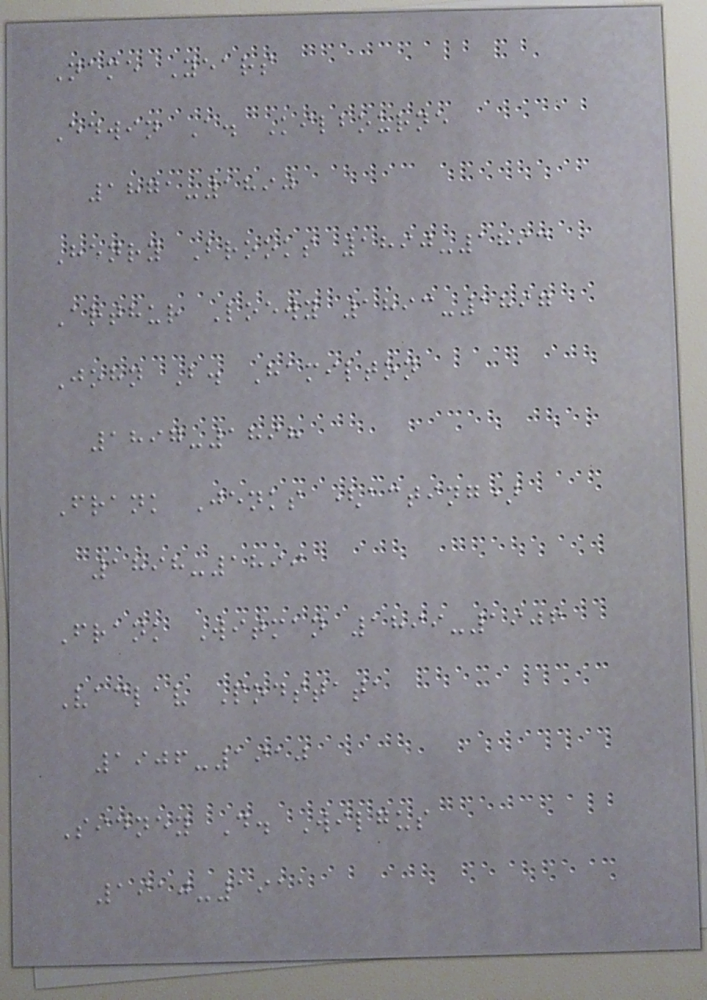Name Years
Edwin A. Kilbourne
1871-1890
Henry Brooks 1890-1893
Arthur Loewy 1893-1897
John B. Hamilton
1897-1898
Frank Jenks (acting)
1898-1899
Frank Witman 1899-1906
Vaclav Podstata
1906-1910
Sidney D. Wilgus
1910-1911
